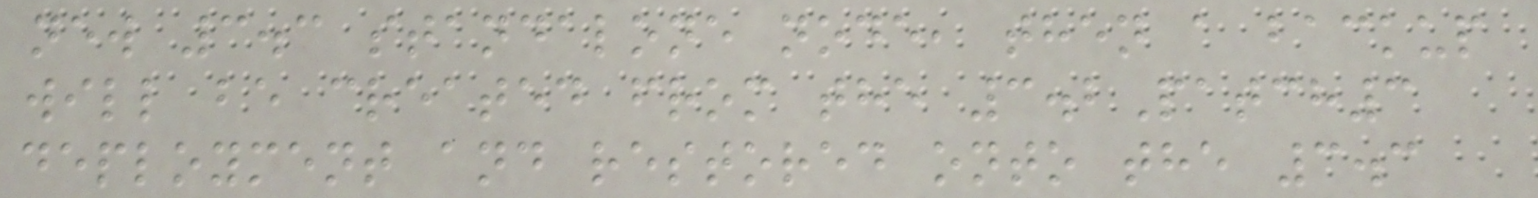new 3.3 standalone node, then a backup
will be created from the 3.2Patch3
deployment and restored onto the 3.3
